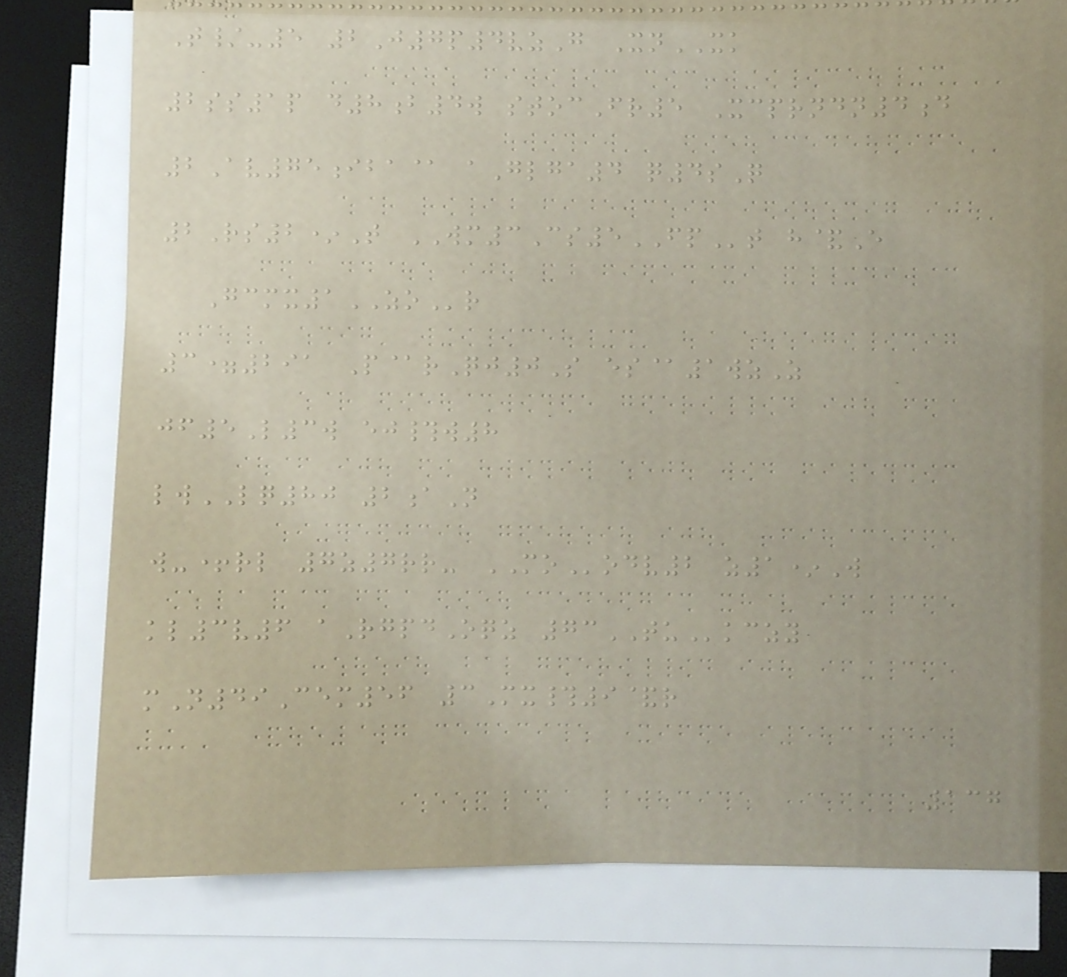T/-5 2J7p4vzG XnXK
2ss1p d8b4w stocFr5 Xcprndn4d
2Av75iba@ aGlga4 q4sQ
2Rs2*T WM3Cs5FPt h&E
Gcmx1ZOr
3=291 P@rQj0S es@1wzZ
jf5L3w ej#w8
lwLQ80 2aN
w-+rl 7z7rr- MOodv2 z1*W
kl3v6 aRgpdOqz 73TUkczy
mN49Cem56 3Mx#9&r
137
